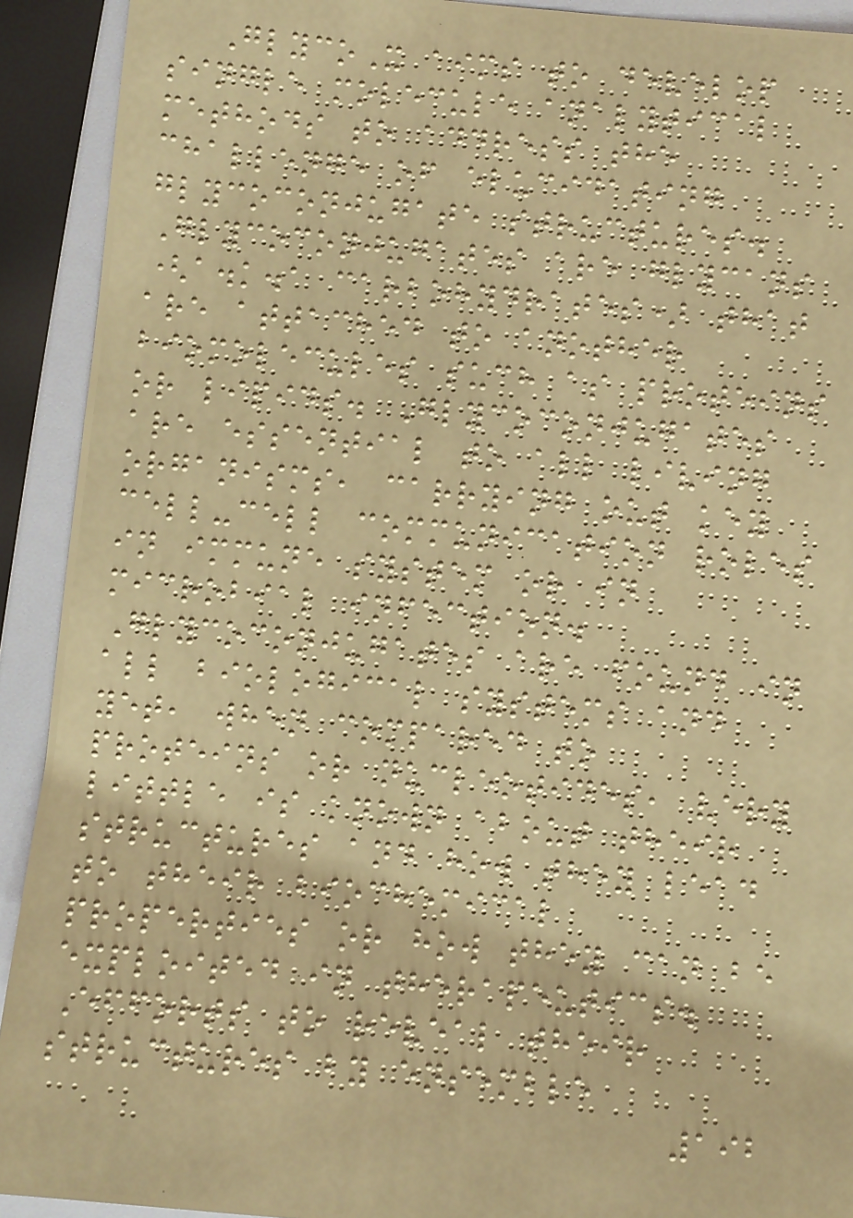GlycoX aims to develop
single molecule analytical
methods to address the
challenge of elucidating
glycoconjugate structures.
Glycoconjugates are glycans
(a.k.a carbohydrates) that
are attached to another
biomolecules such as proteins
or lipids. Glycoconjugates
are essential to all living
organisms, carrying out key
cell-cell communication roles
in immune system or in
microbial infection.
Glycoconjugates are found in
all biological systems and
yet, when compared to
proteins or nucleotides, very
little is known about their
structures and how they lead
to their biochemical
properties or how they can be
exploited in therapeutics.
Efforts to reveal their
structures by ensemble
192
